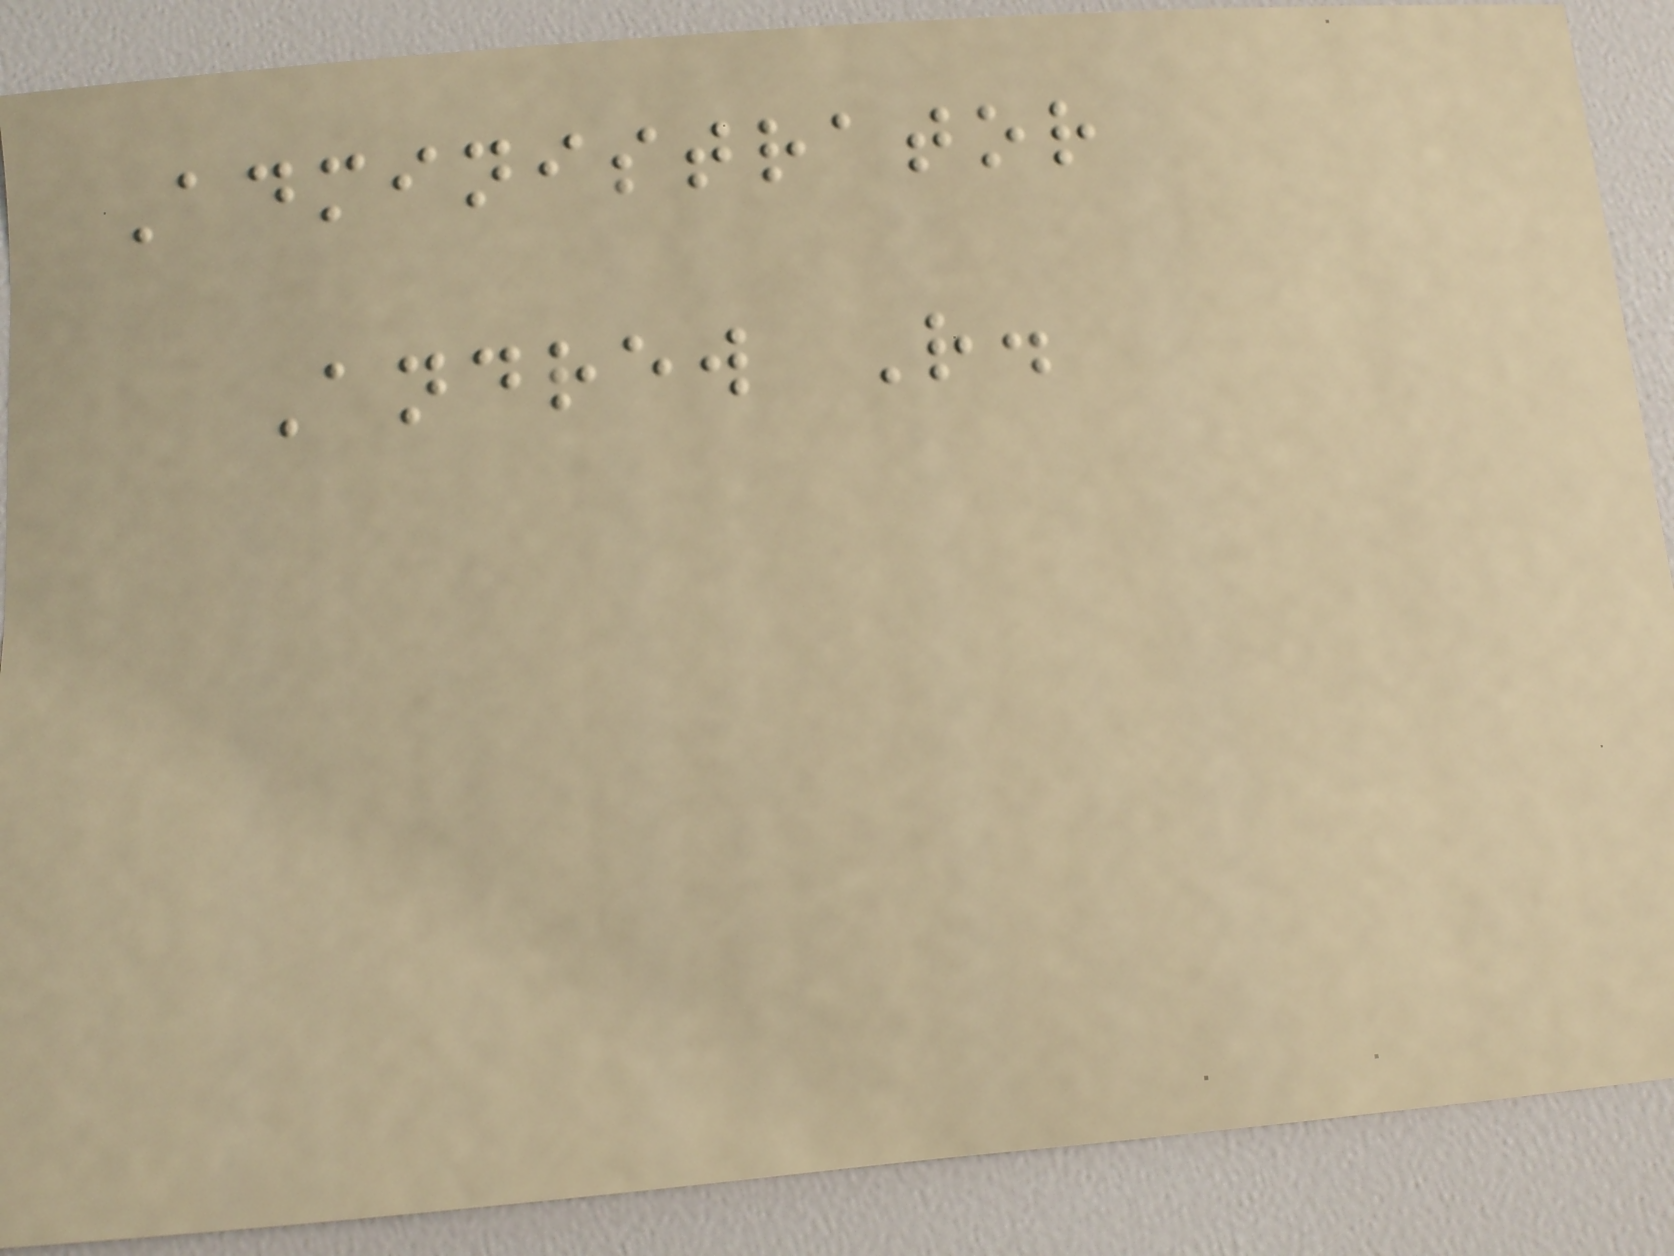Administrator
Andrew R.
